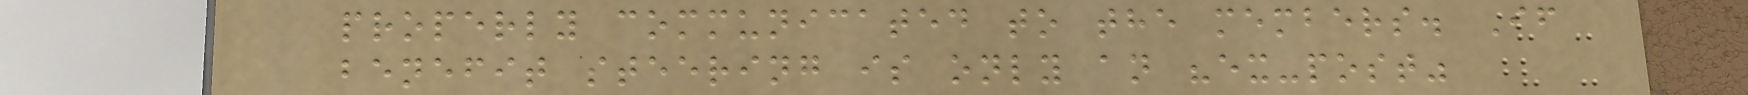properly communicated to the members. If
benefit steering is only an "ex-post"
